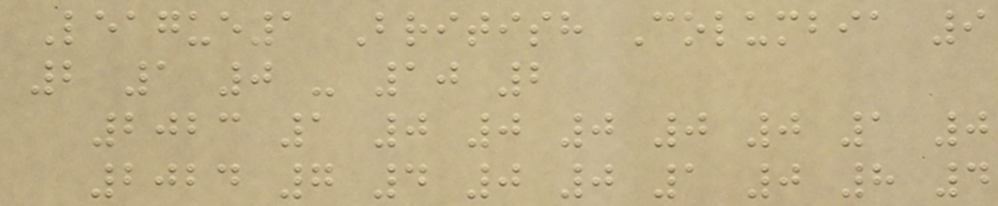League1 British Columbia 9
2 1 0 - 10 2
2023 1 0 0 0 0 0 1 0
2024 7 4 0 0 1 0 8 4
